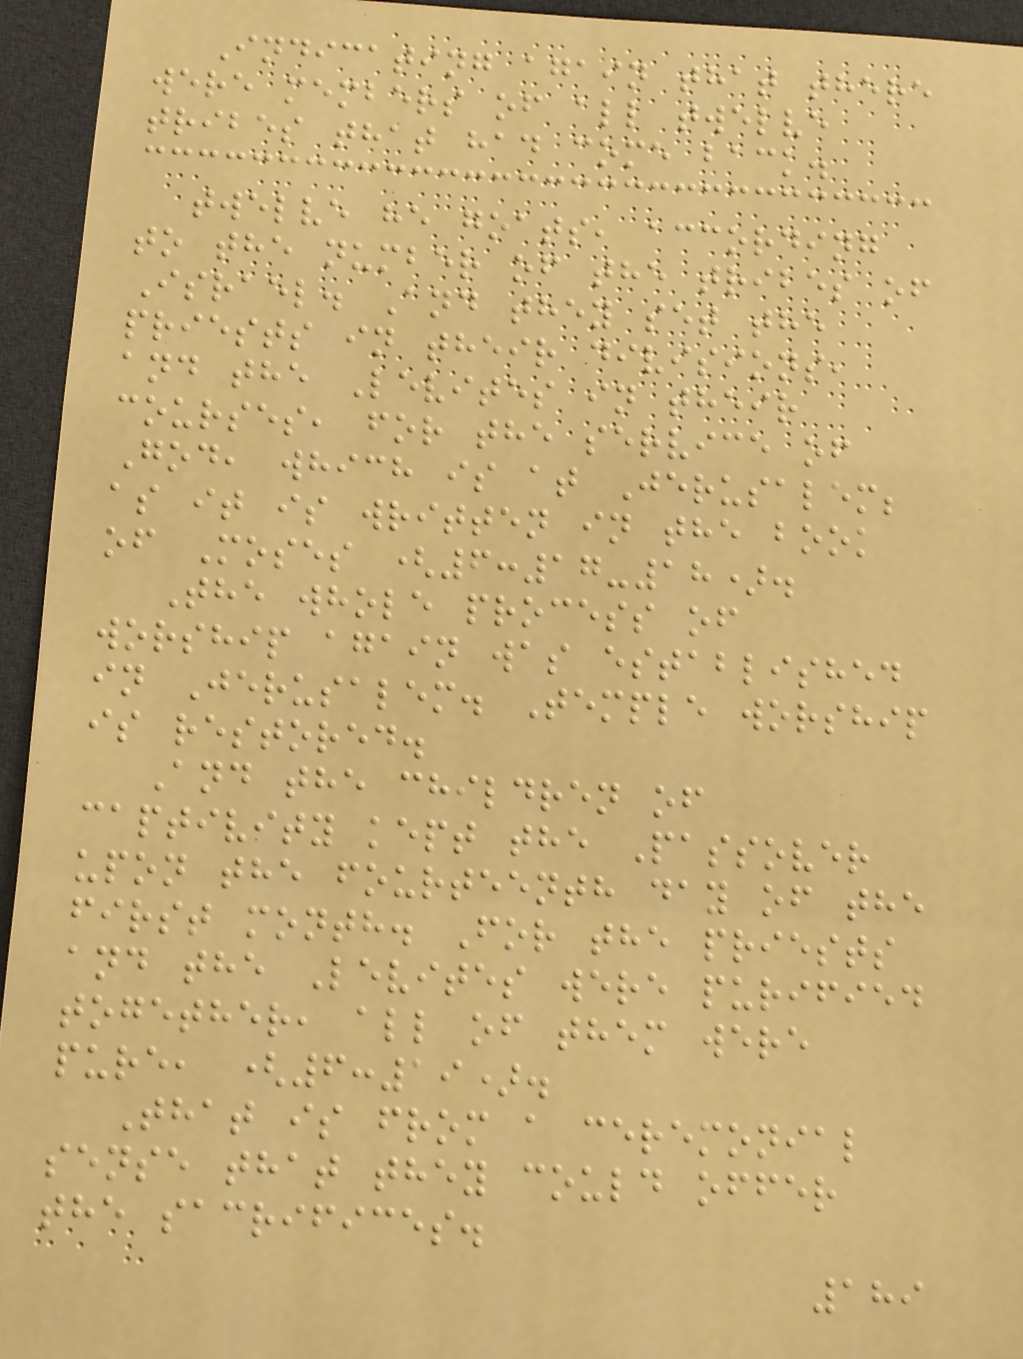Indicating again that there
were members of all twelve
tribes that had come back.
twelve he goats, according
to the number of the tribes of
Israel. And they set the
priests in their divisions,
and the Levites in their
courses, for the service of
God, which is at Jerusalem;
as it is written in the book
of Moses (6:17-18).
The whole process of
worship again was established
in Jerusalem. Temple worship
is restored.
And the children of
captivity kept the Passover
upon the fourteenth day of the
first month. For the priests
and the Levites were purified
together, all of them were
pure, (6:19).
That is from a ceremonial
sense that they could offer
the sacrifices.
189
